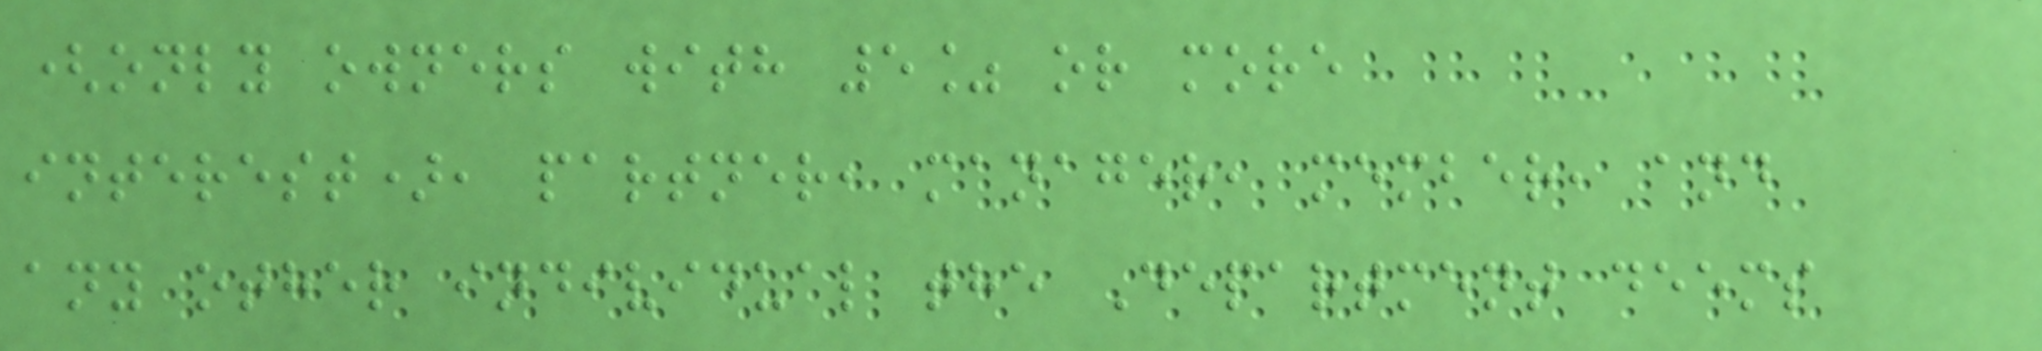(only owners with 5% or more
interest), partner, manager, member, and
any other individual the Department deems
